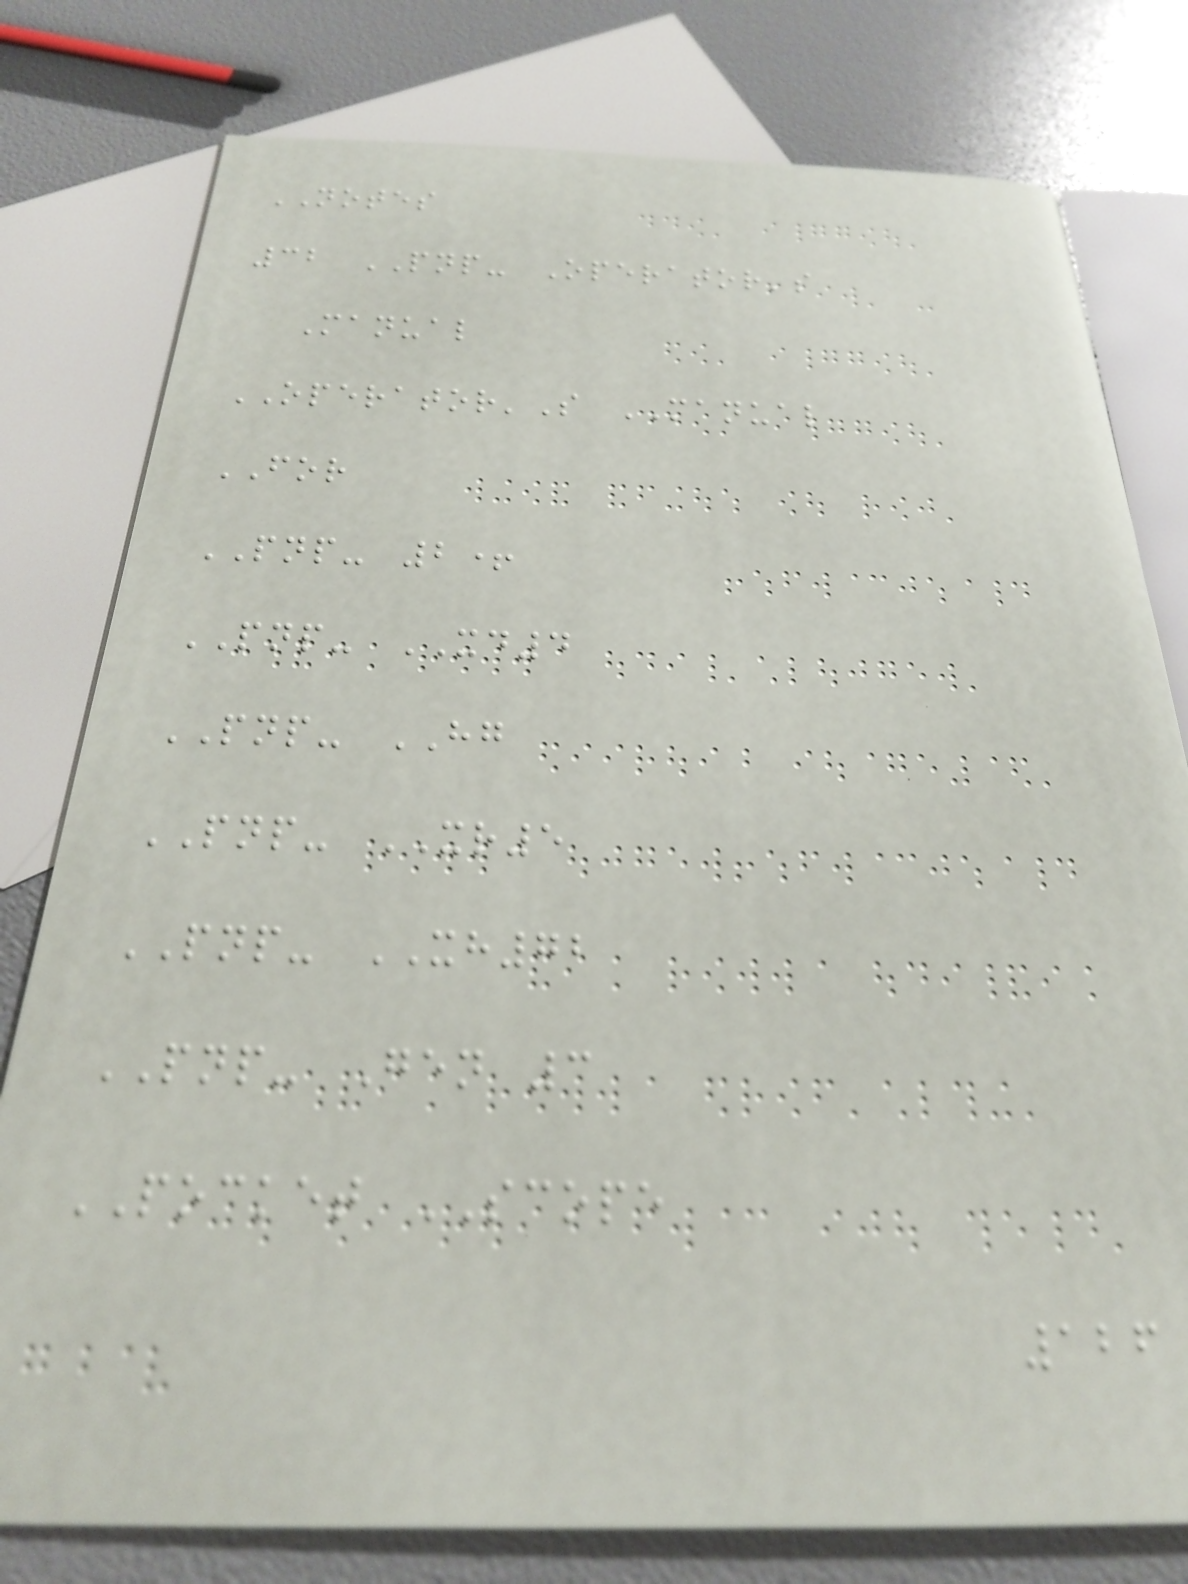NOTES
32 PNP- Operator's
Manual
OPERATOR'S MANUAL
FOR
PNP- 2+
PNP- XD4
PNP- HG
PNP- XR5
PNP- XH72
PNP- Gen 3
POCKET SCOPE
126
